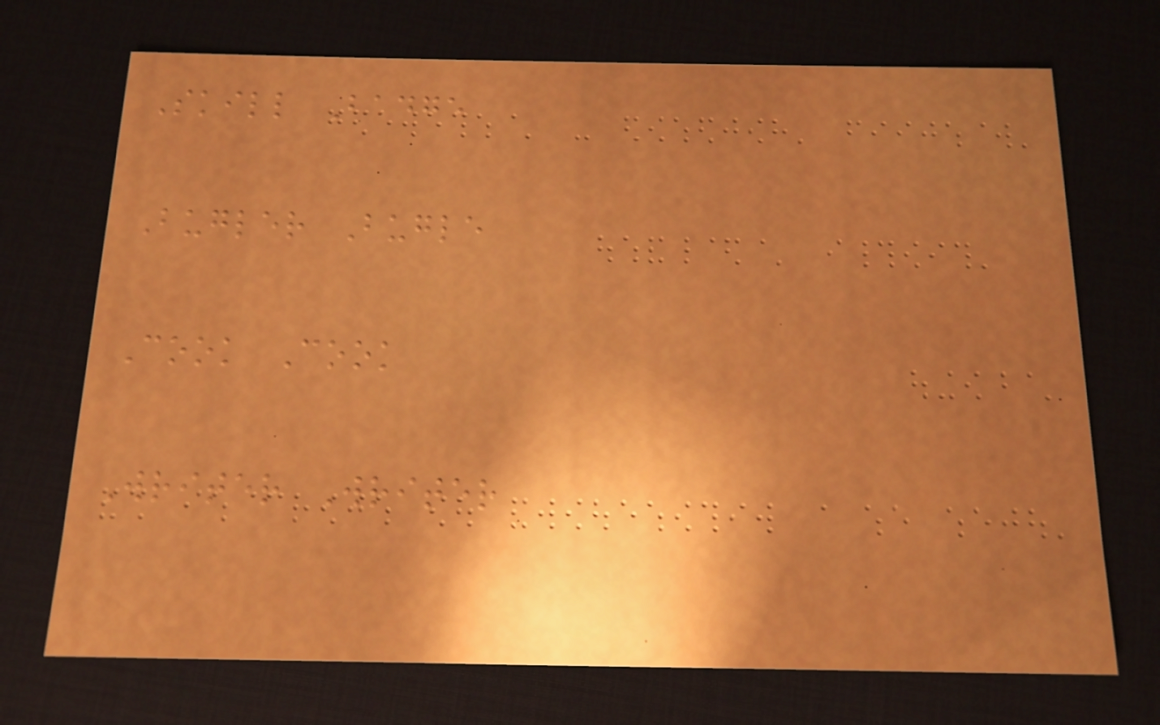Skill Badge
Bugler Bugle
Cook Cook
Writer Writer
